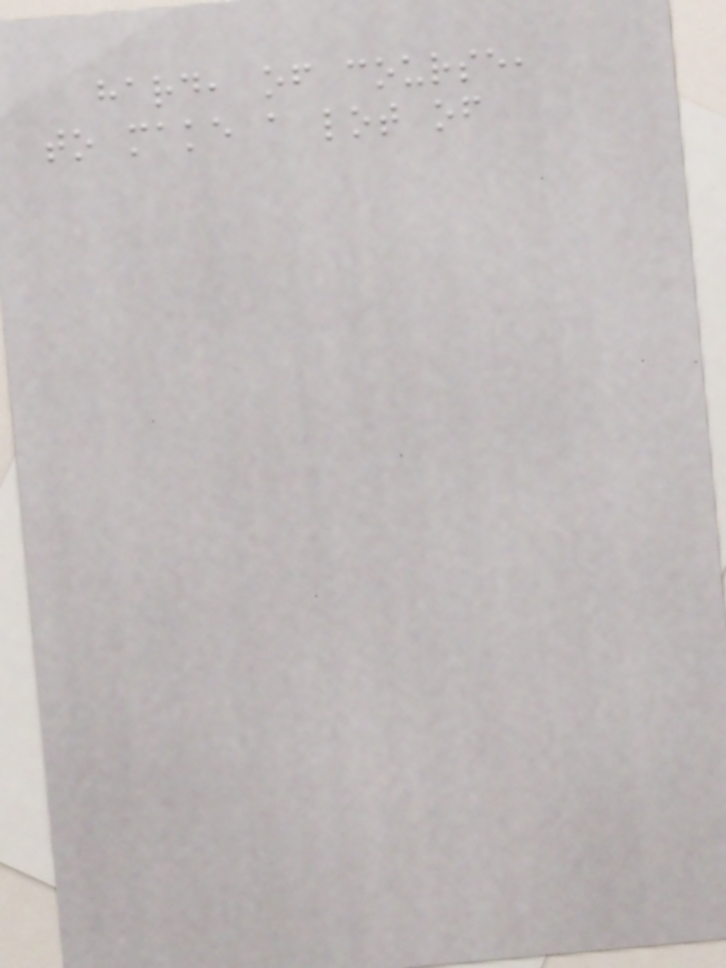hard, of course,
to make a lot of
